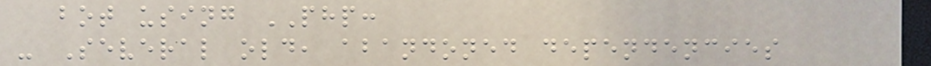bot using PHP:
- Several old, abandoned dependencies
